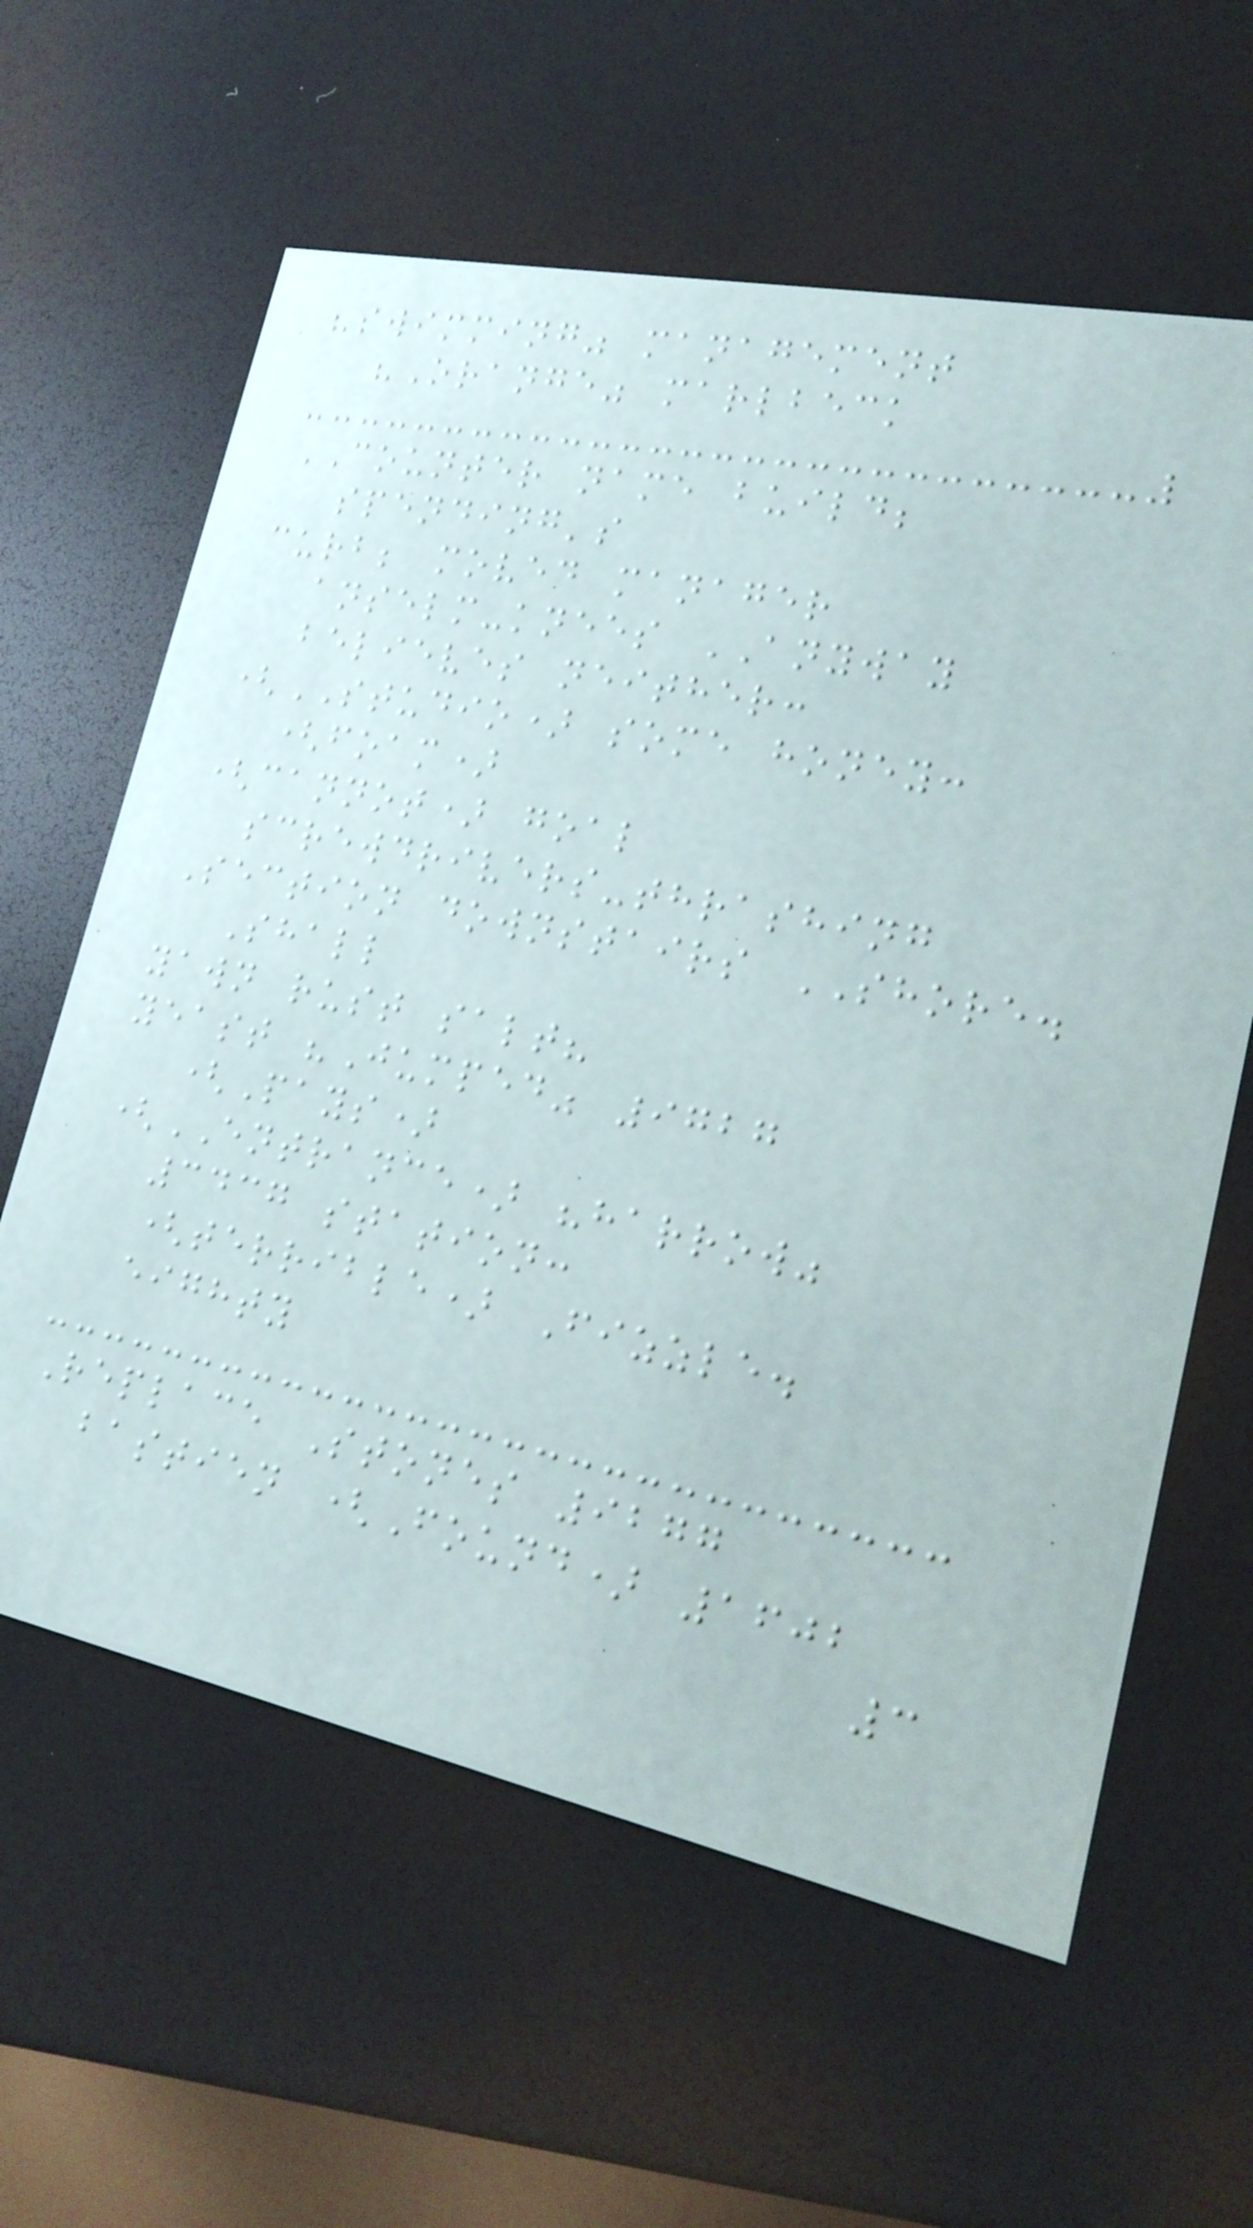"swimming" management
"Orange" marlbeck
COUNTER name build;
spending's
curb; moved manager
anselm-knees ANYWAY
believes neither:
(STUDIO) some honey:
(foam)
(cannot) goal
screwdrivers-thrashing
Section downstairs SHORE.
Shall
yawn rust salt?
yeast "Jumped" 9727
(Pays)
(ENTRANCE) "harrow"
3437 station:
(terrible) Fizzle.
eighty
Replace Stones 9277
bastien (Found) 1602
3
